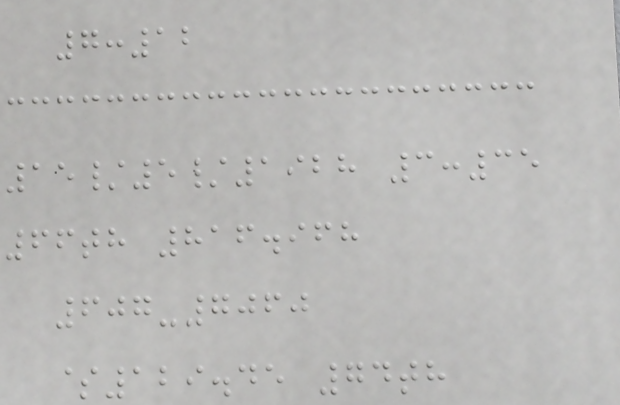7:12
15/5/1928 3:35
66th 816.968
607-7060
$129.45 74th
